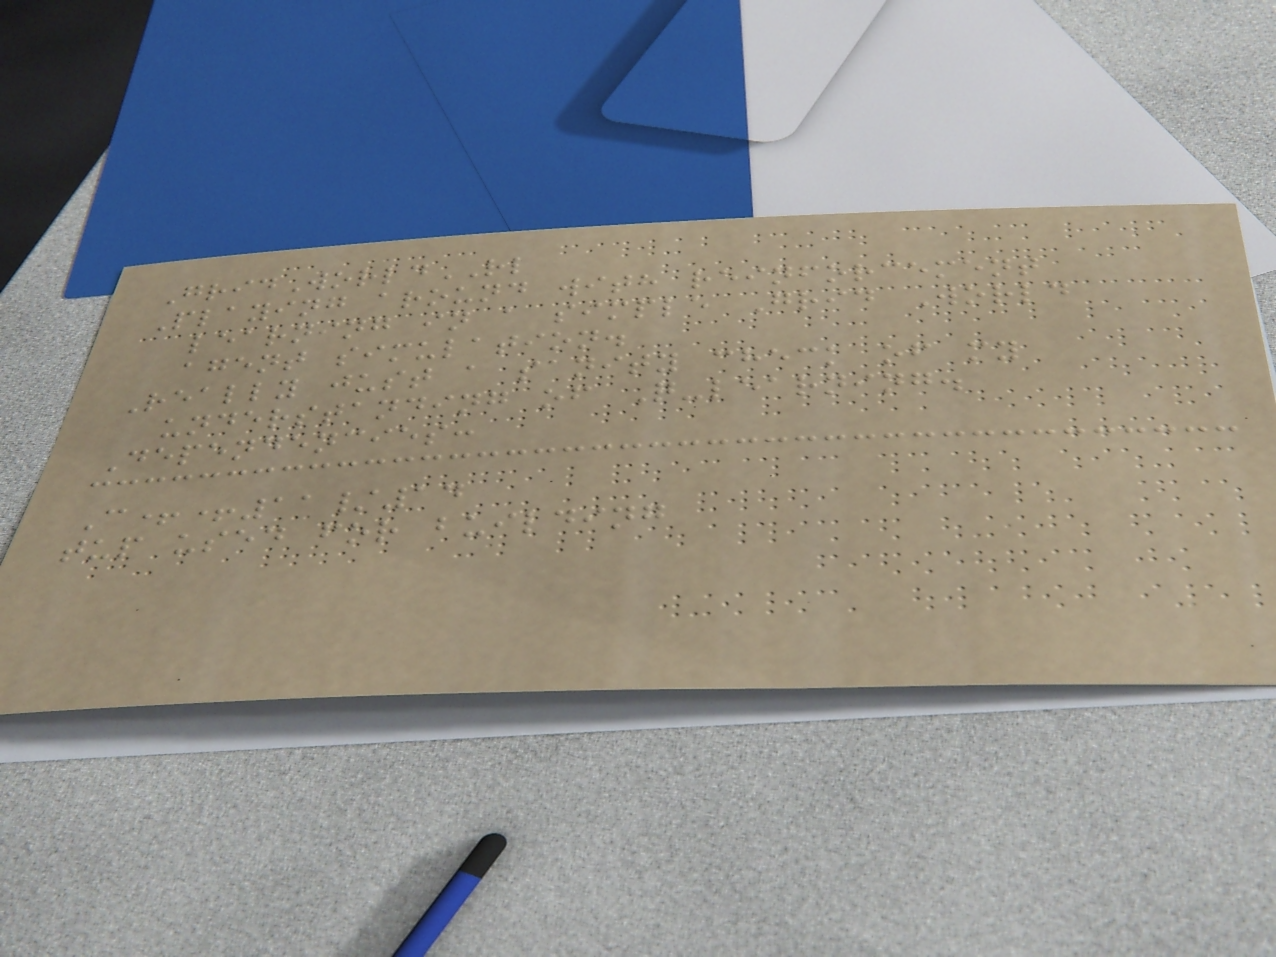GridWorldRL
Playing around with reinforcement
learning in a simple Grid World
agent simulation.
Really just a sanity check of my
understanding of Q-learning.
Dependencies:
C++11/14
tup used for building
